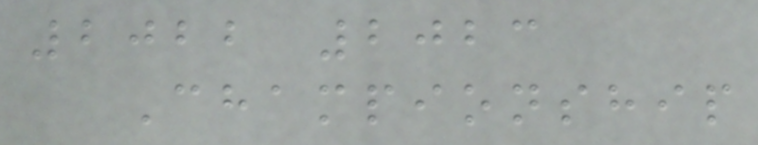2022 2023
Championship
